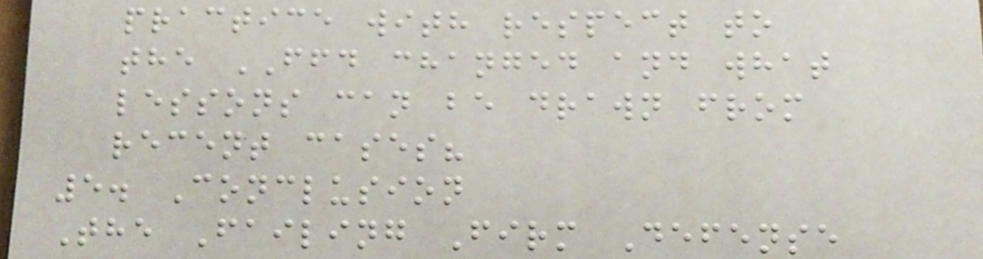practice with respect to
the FFD changed and what
lessons can be drawn from
recent cases?
5. Conclusion
The Failing Firm Defense
